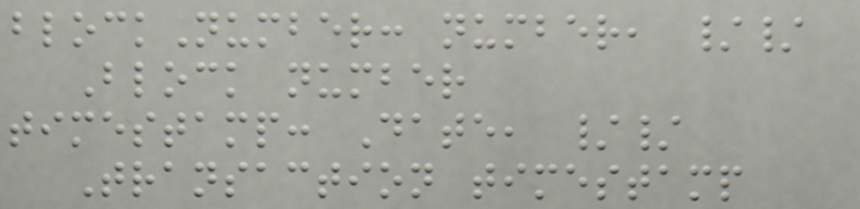blockNumber: number, //
Block number
timestamp: Date, //
Transaction timestamp
